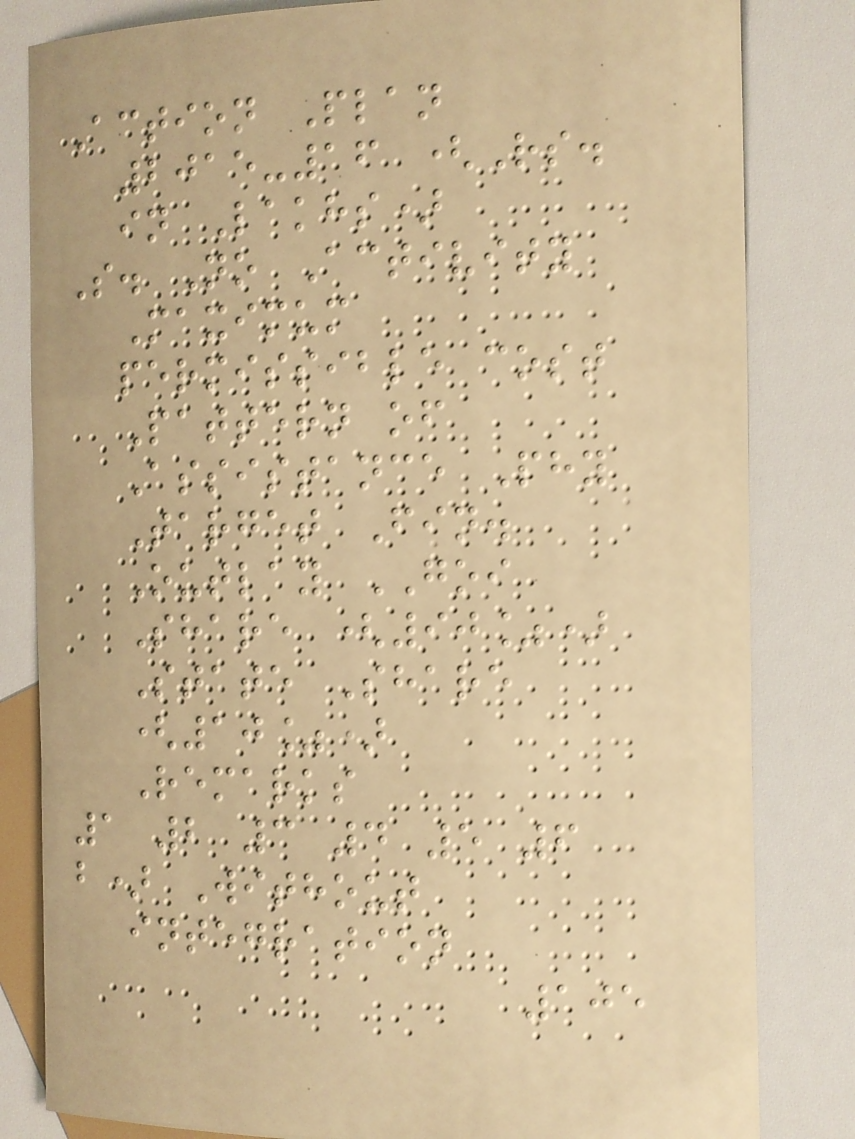Action Plan
2015-16 (Rs.
in Lakhs)
S. No Activity
Maximum
permissible cost
Pattern of
Assistance Phy
Target Fin.
Outlay GOI
Share (90%)
State Share
(10%)
Remarks
1 2 3 4 5 6
b) Without
integration
105
